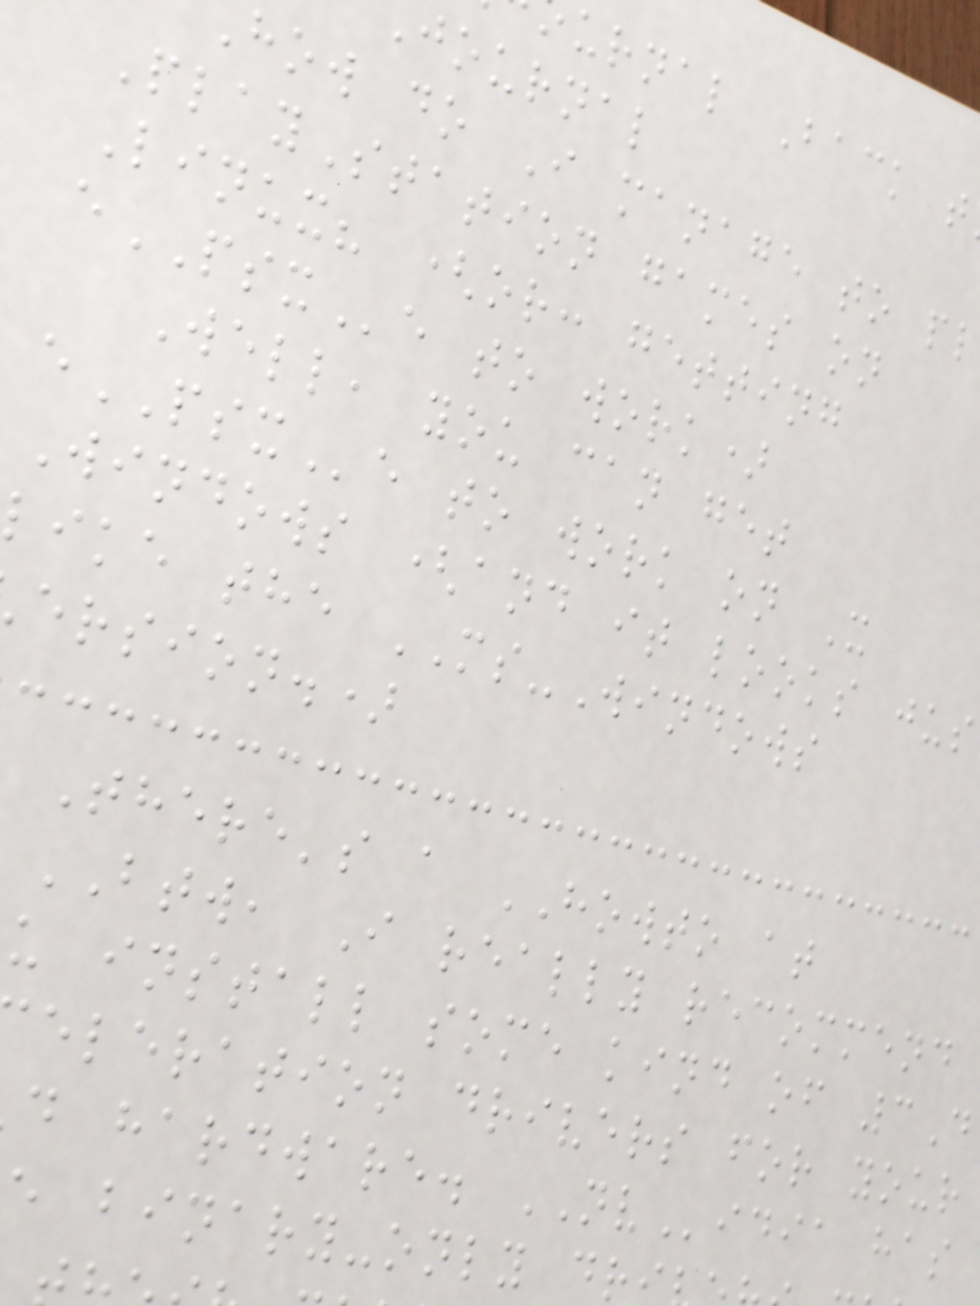urnal Back t
journal
how do I manage to pl
PlayStation games on
Linux? (or: getting
ePSXe to work)
Well, you can get
ePSXe to work on X
Windows (and it looks jus
like the MS-Windows
ersion.)
There's a HOWTO at
BTW, I really recommend
u install some kind of 3D
eleration drivers for your
d hardware. NVidia has
e binary-only dr
